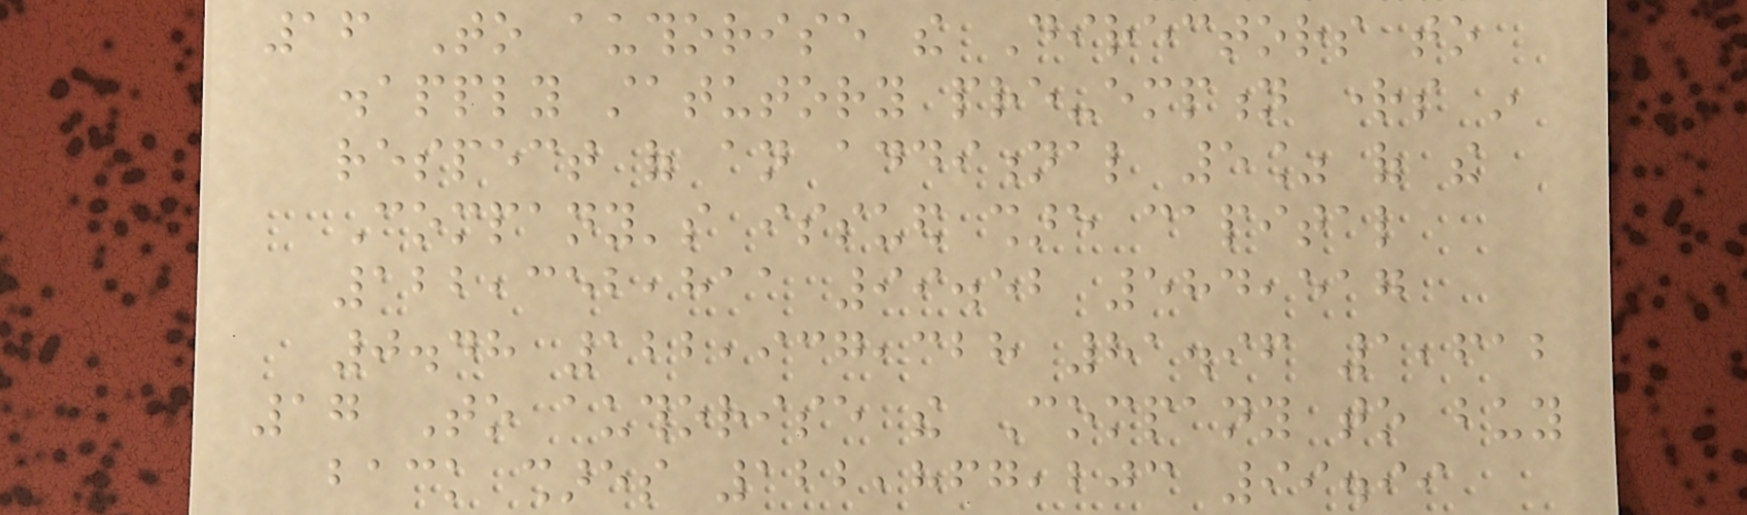16 To authorise the Directors to
disapply statutory pre-emption rights in
respect of an additional 5% of the
Company's issued share capital
122,352,811 99.52 584,517
0.48 122,937,328 81.96 1,612
17 To authorise the Company to buy
back shares 122,867,203 99.99
